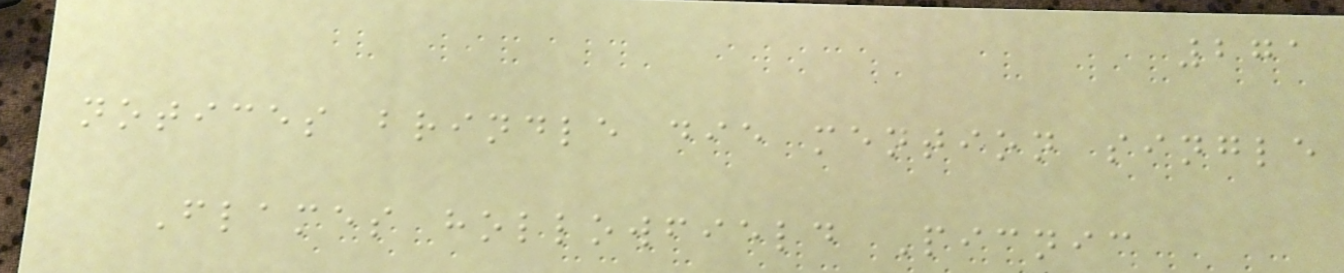271
notices brindle die mention single
Flames hollowfield Picnic
